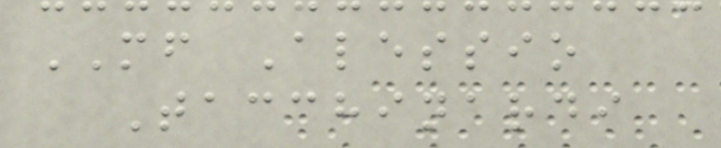MF Alessio
Tacchinardi
